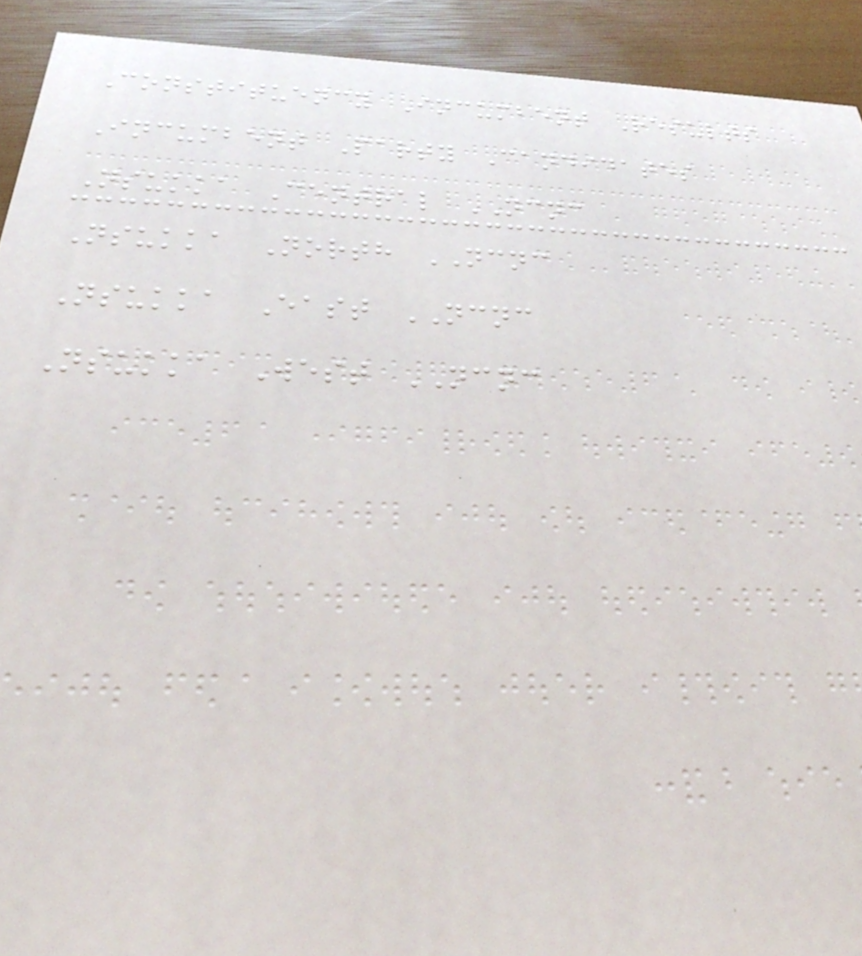Constituency Incumbent Results
Incumbent Party Candidates
Nsukka Central NCNC
Nsukka North NCNC
Nsukka East NCNC
Nsukka West NCNC
